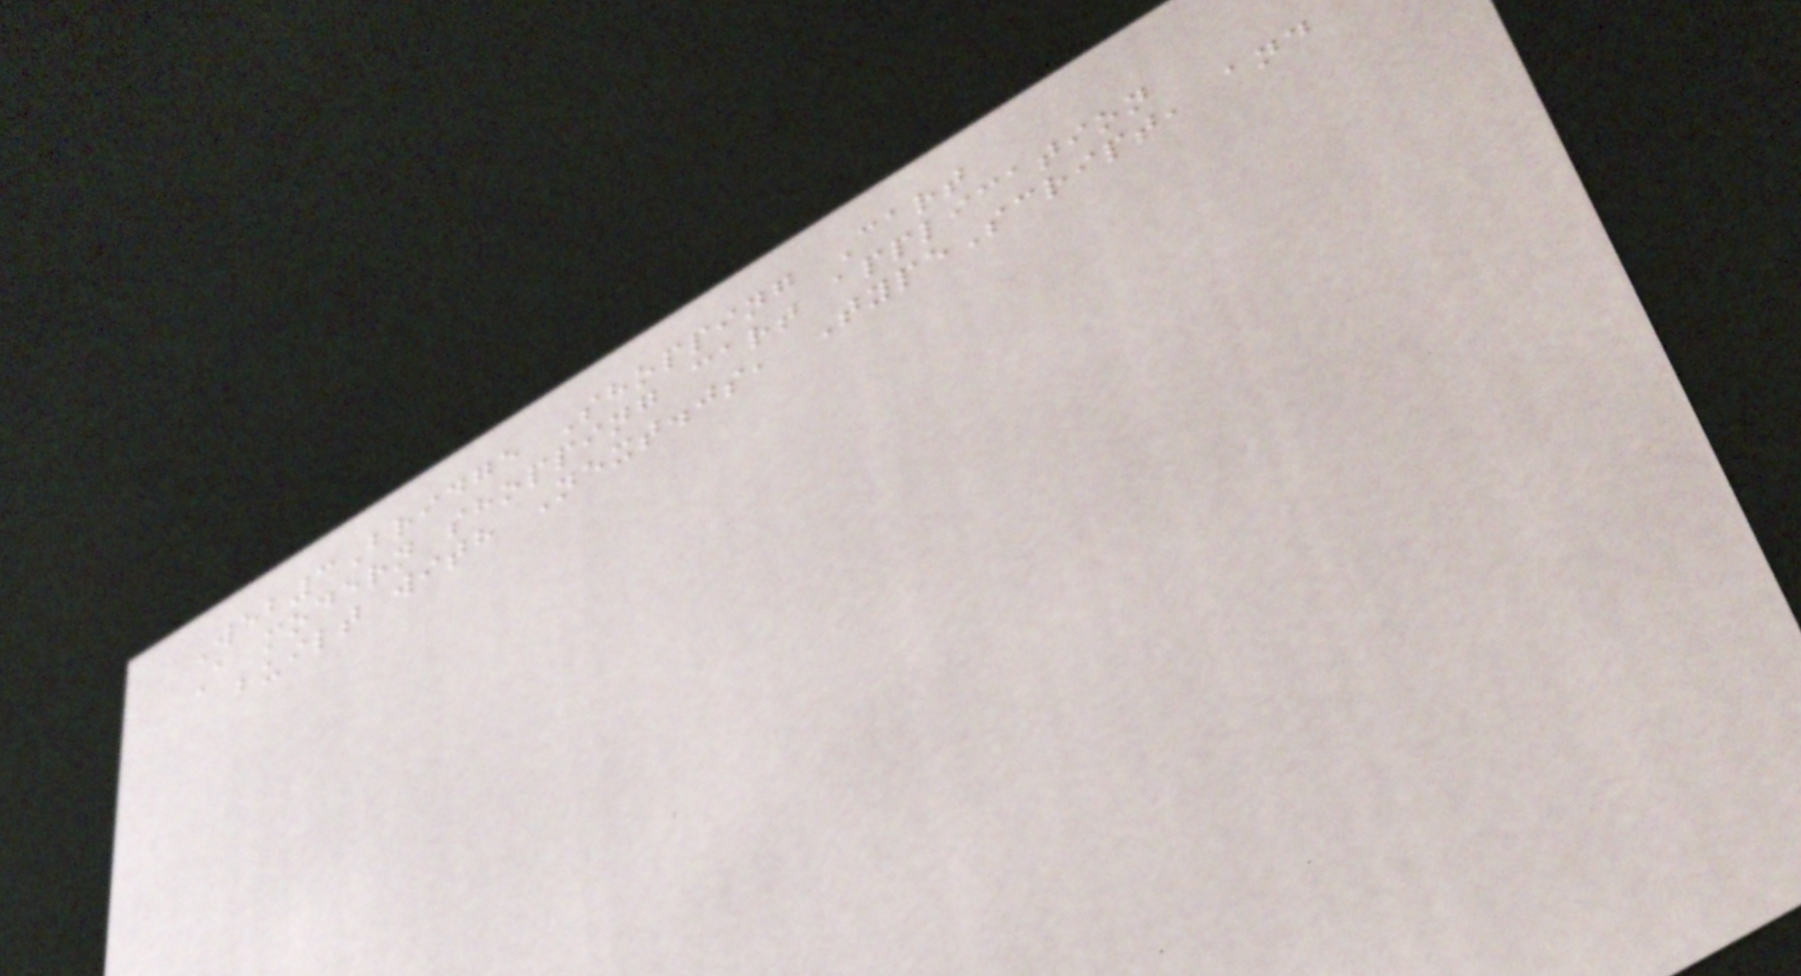Web3Bridge Shopping Cart
A modern shopping cart application
built with Next.js, TypeScript, and
